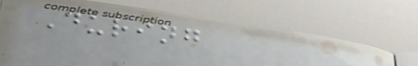During
